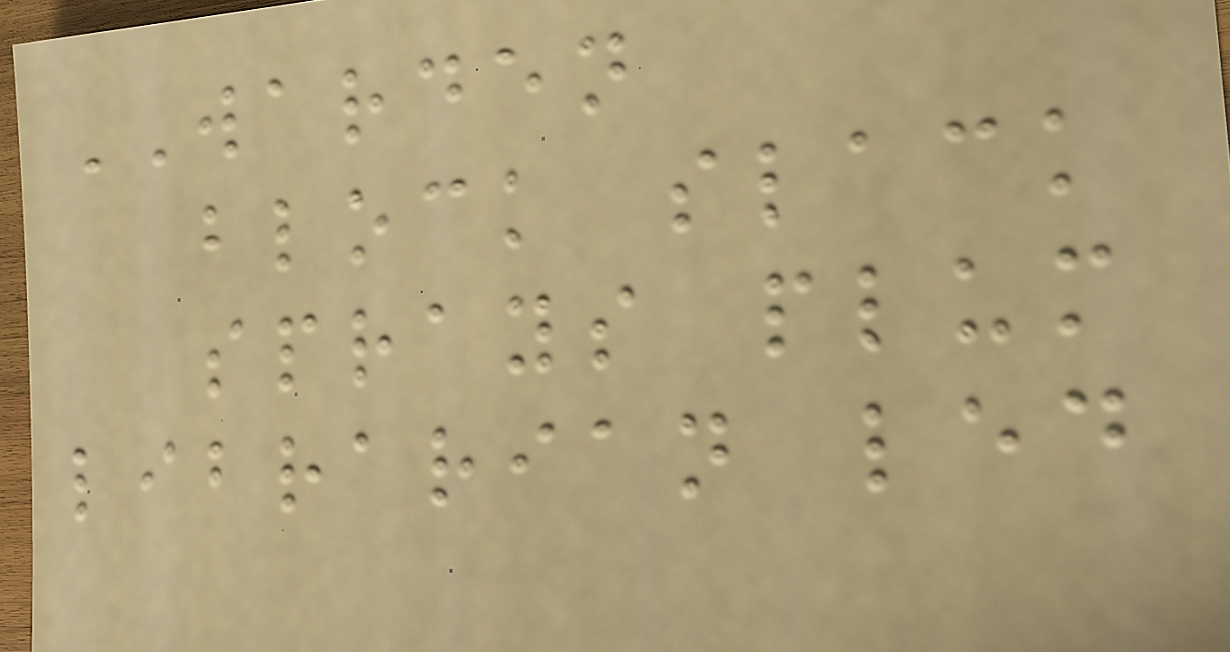WARDEN
block slack
sprays plum
librarian led
